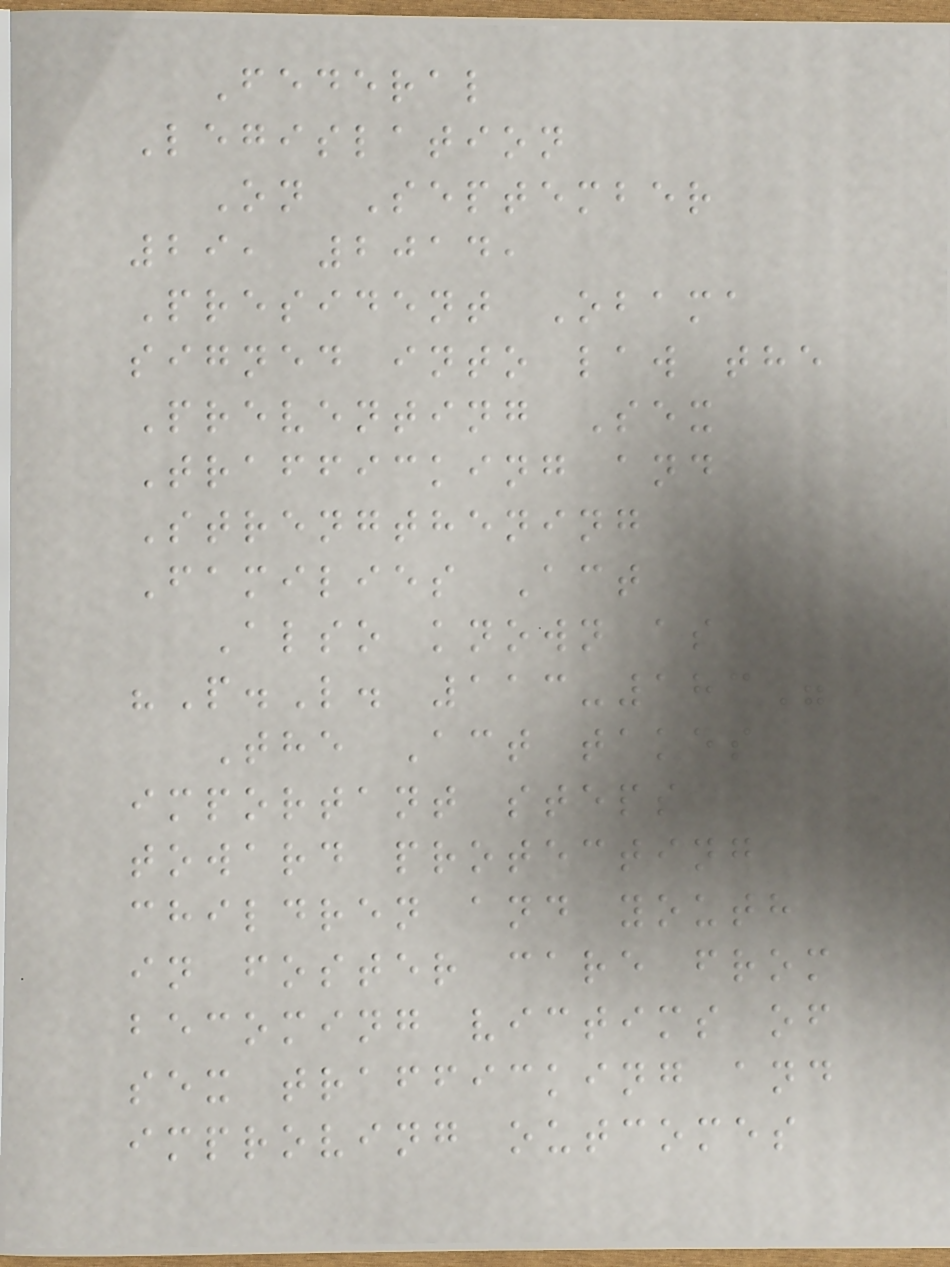Federal
Legislation
On September
29, 2014,
President Obama
signed into law the
Preventing Sex
Trafficking and
Strengthening
Families Act
Also known as
"P.L. 113-183"
The Act takes
important steps
toward protecting
children and youth
in foster care from
becoming victims of
sex trafficking and
improving outcomes
